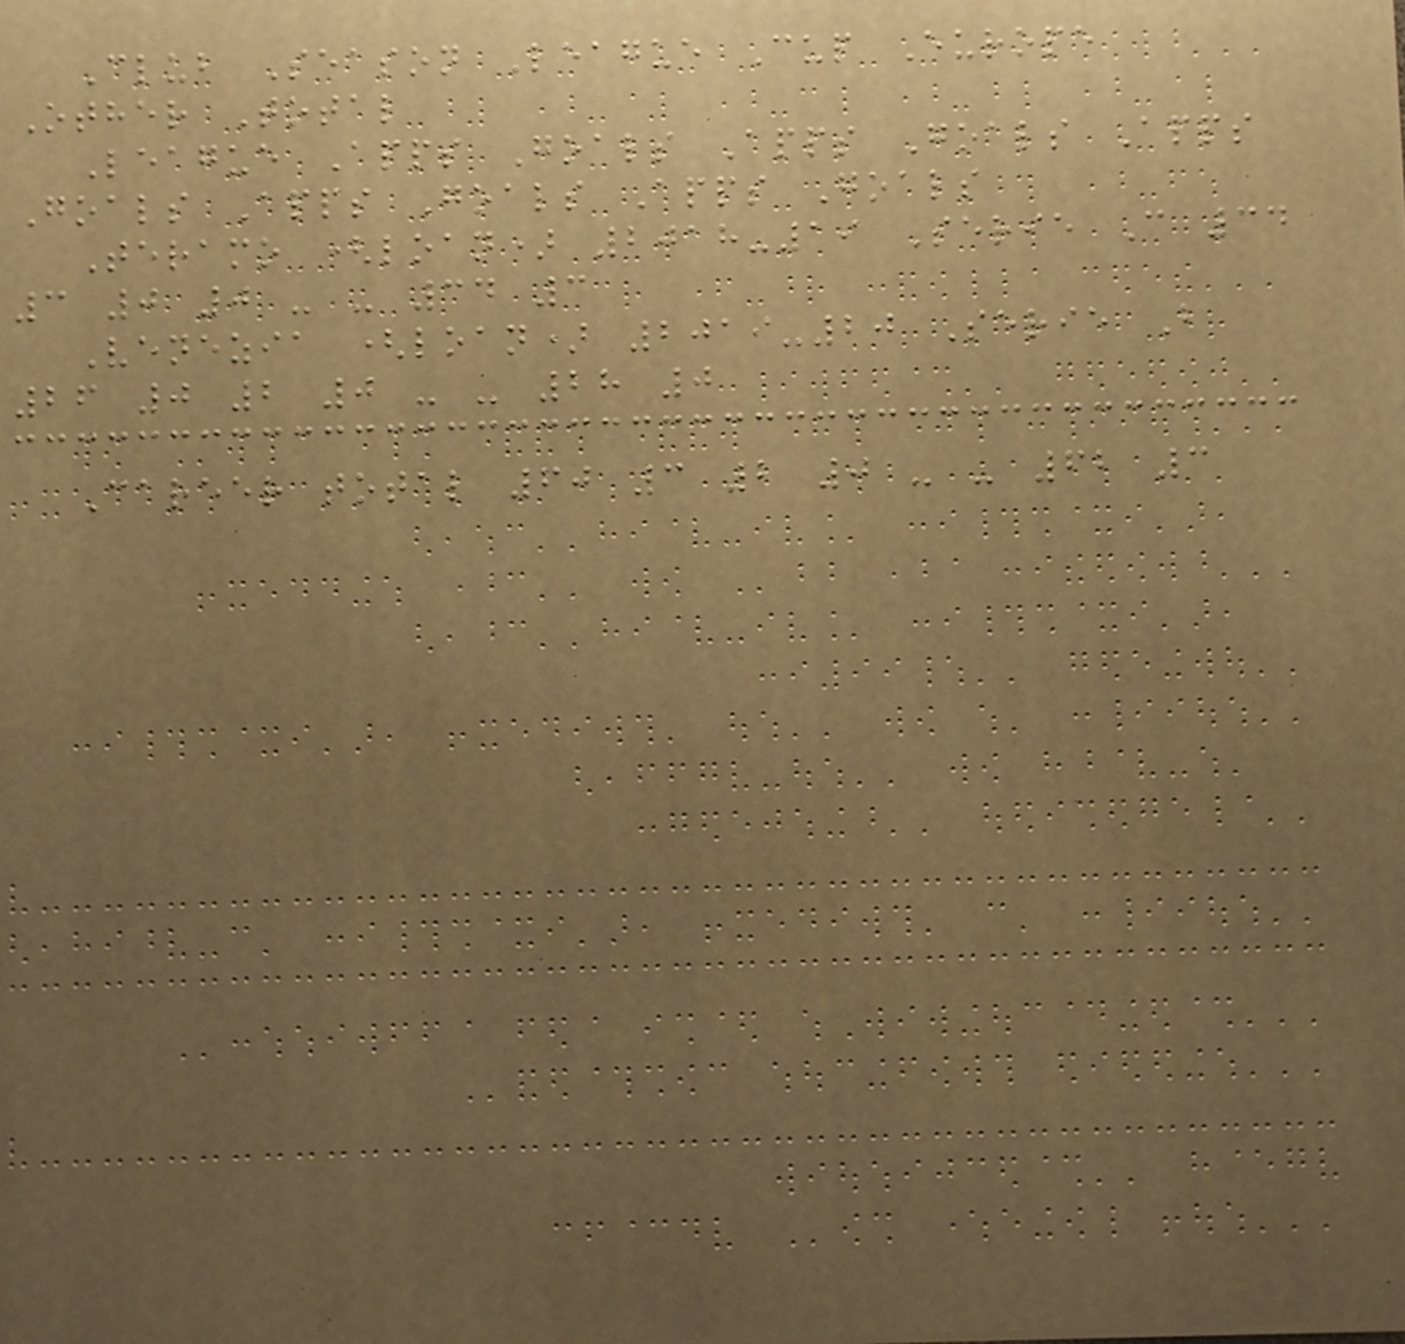Club Season League Cup Europe
Other Total
League Apps Goals Apps Goals Apps
Goals Apps Goals Apps Goals
Teramo (loan) 2018-19 Serie C 34
3 0 0 - - 34 3
Venezia (loan) 2019-20 Serie B
26 0 2 0 - - 28 0
Career total 60 3 2 0 - - 62 3
